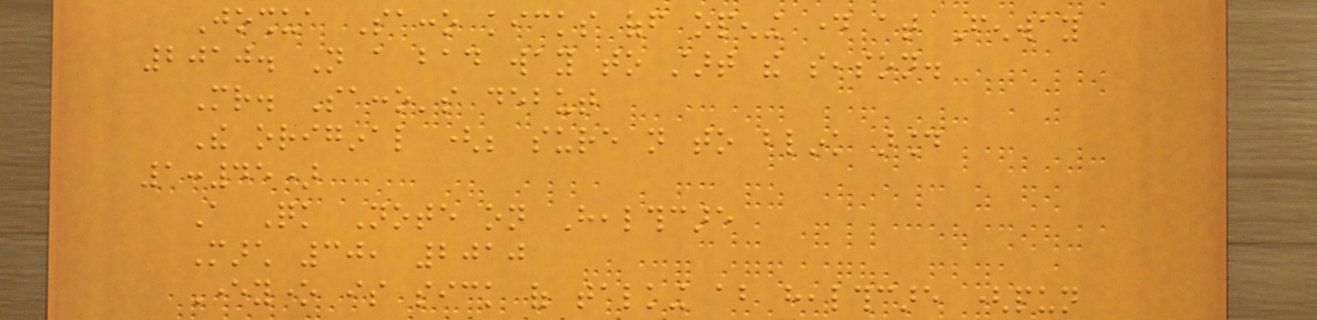Joshua Sacco kicks off opening day at Fenway
2010. Not a bad way to start the season.
Mr. Sacco's debut
The original (be sure not to blink around
1:45)
A Quick Note on Healthcare
March 30, 2010
Everyone is sick of talking about healthcare (pun
